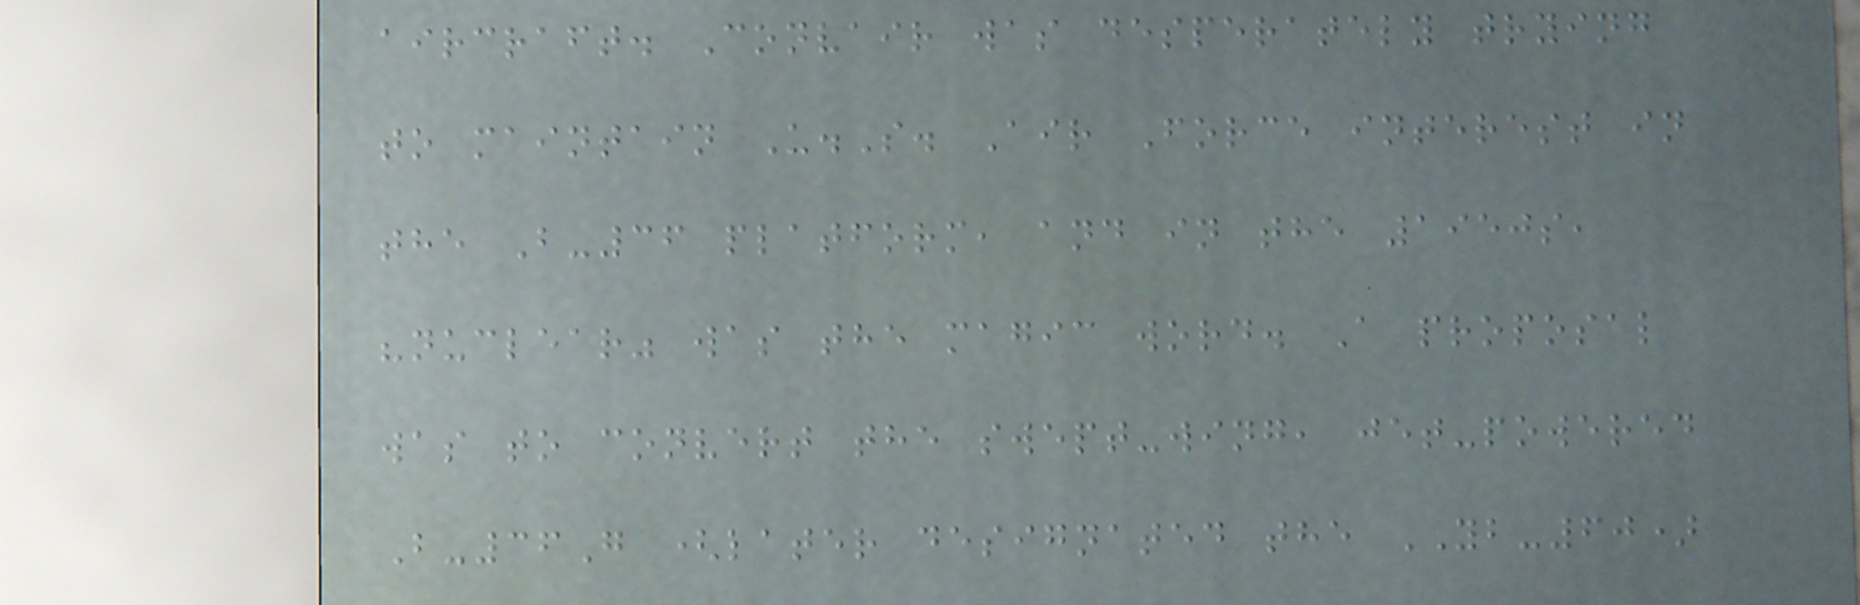aircraft. Convair was desperately trying
to maintain U.S. Air Force interest in
the B-36 platform, and in the 1950s,
"nuclear" was the magic word. A proposal
was to convert the swept-wing, jet-powered
B-36G (later designated the YB-60)
